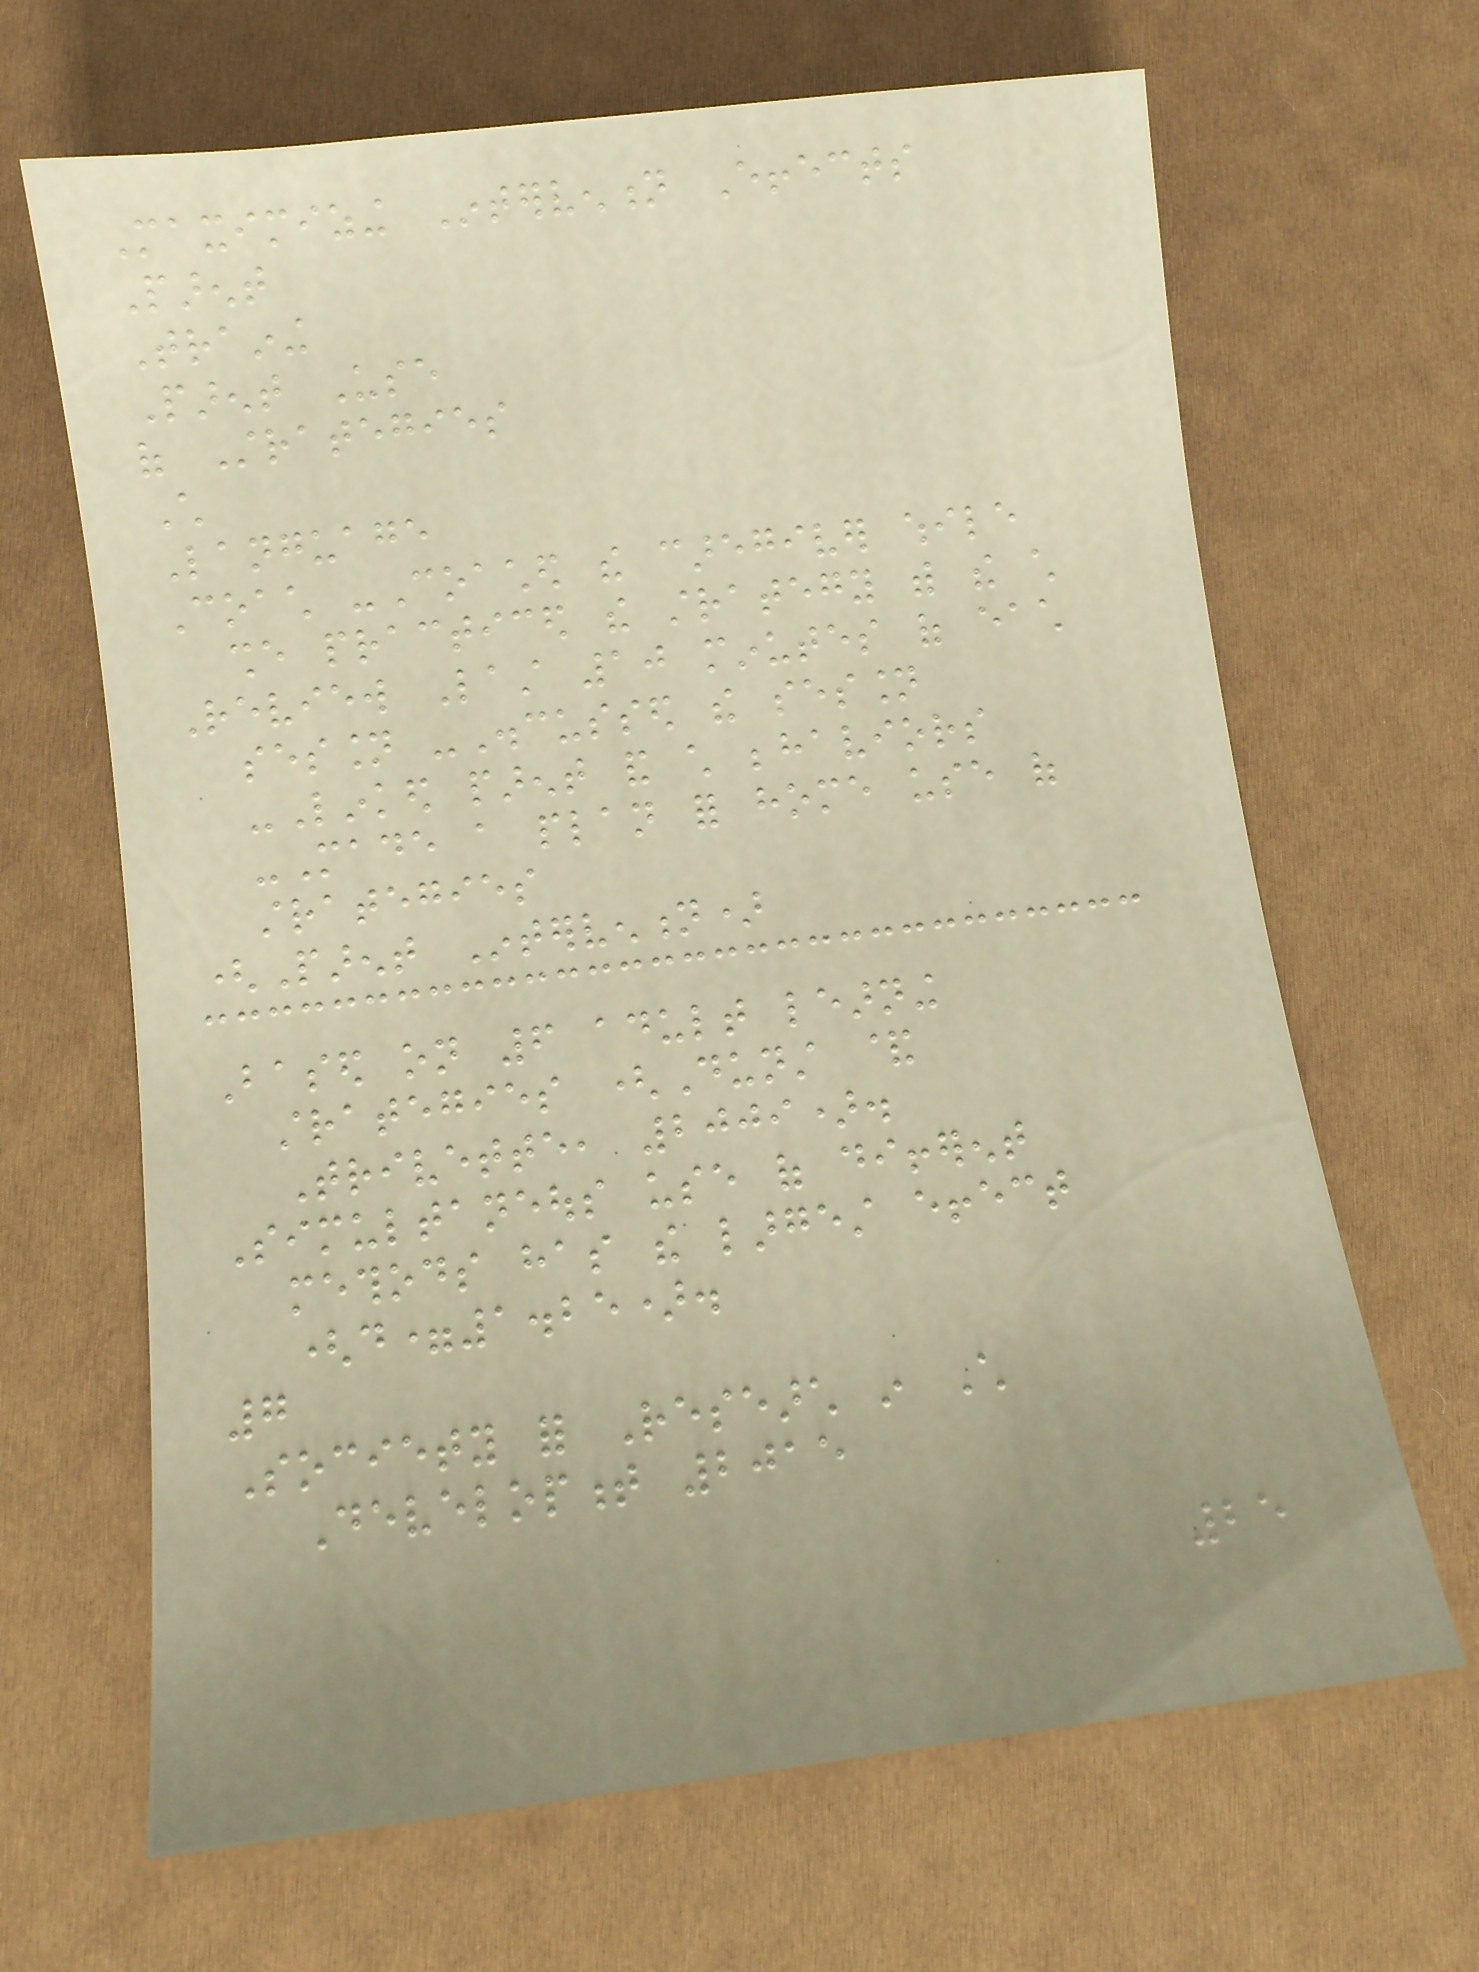Maximizing Intervention Effects
Parent
Training
Parent Use
of Strategies
Child
Language
Coach -Coached the caregiver while
she practiced the strategy with the child
Review Last 10 minutes of each
session -Discussed the session
-Linked parent and child behaviors
-Made a plan for home use of
strategies
(Parent Intervention)
Based on 6 adult learning
strategies (Dunst &
Trivette, 2009).
Simultaneous use of different
methods has the largest effect
(d=1.25).
7
Society for Research in Child
Development 2015
25
